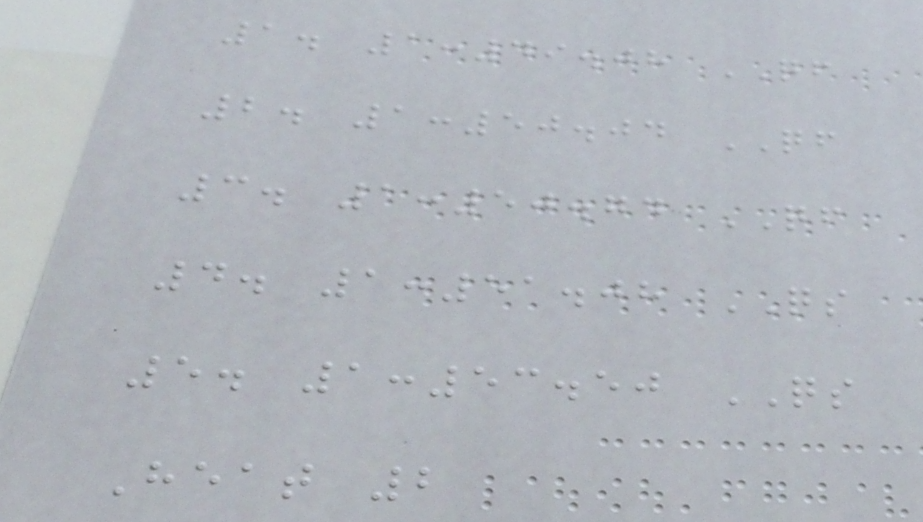1. 1:49.08 QF
2. 1:50.04 QF
3. 1:50.74 QF
4. 1:51.08 QS
5. 1:53.50 QS
Heat 2
